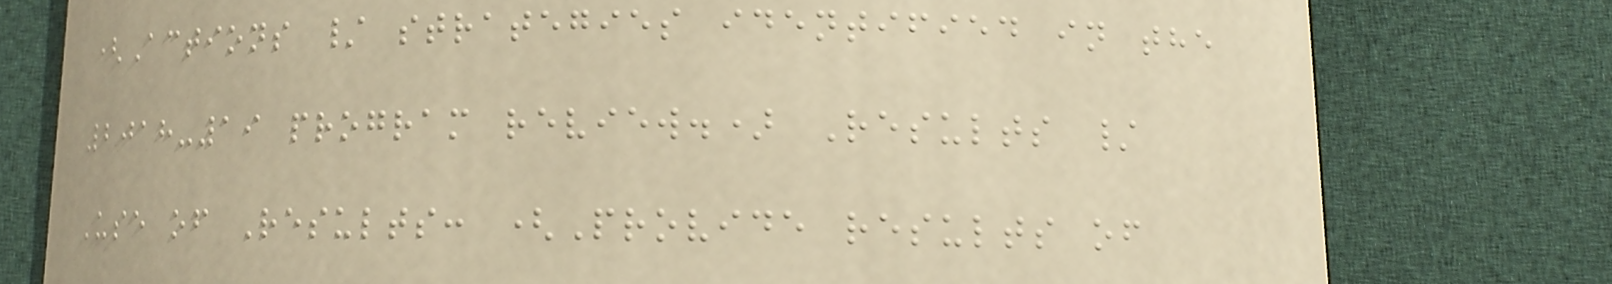(Actions / strategies identified in the
2018-19 program review.) Results /
Use of Results: (Provide results of
